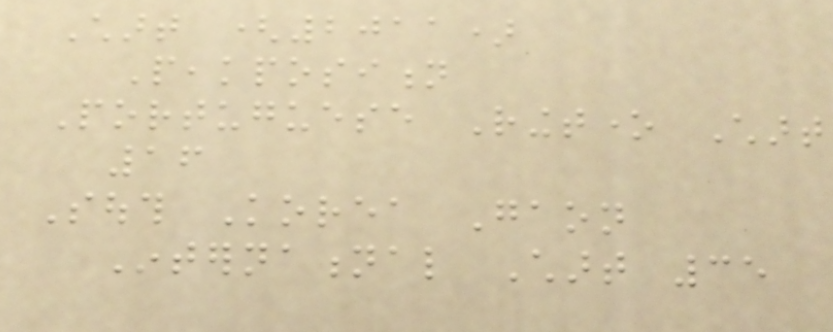Chart (2011)
Peakposition
Portuguese Ringtone Chart
16
South Korea Gaon
International Chart 35
